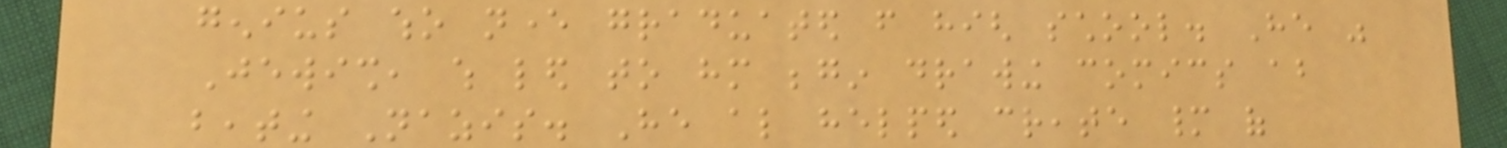genius who never graduated from high school. He was
Jewish, which led to him begin drawing comics about
beating Nazis. He also helped create many of
